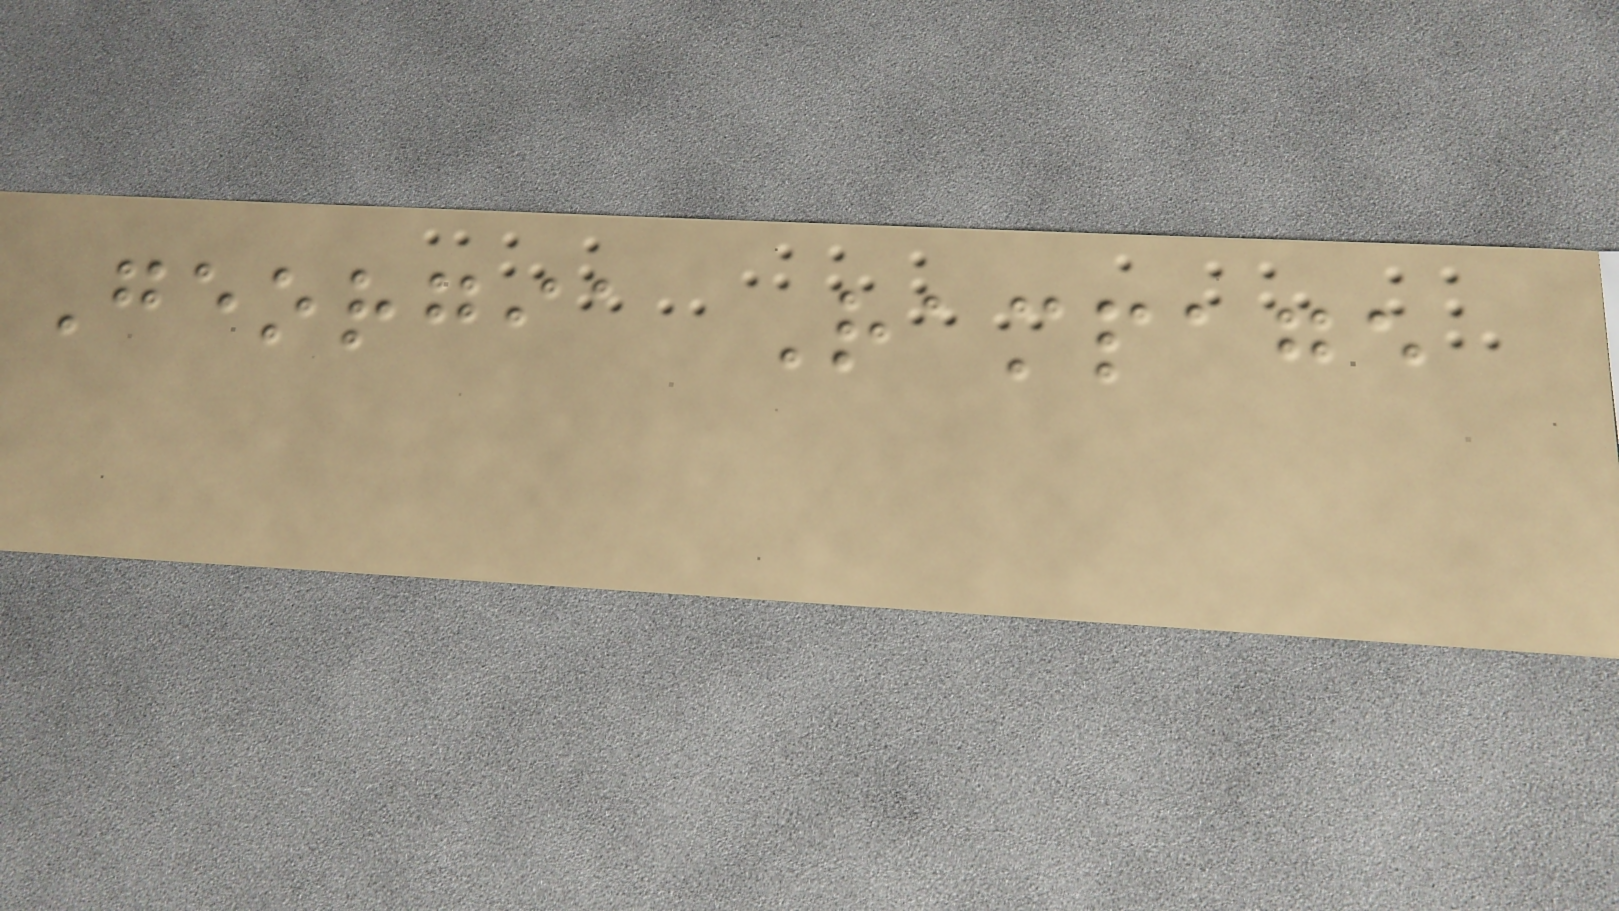Georgia Rampage
